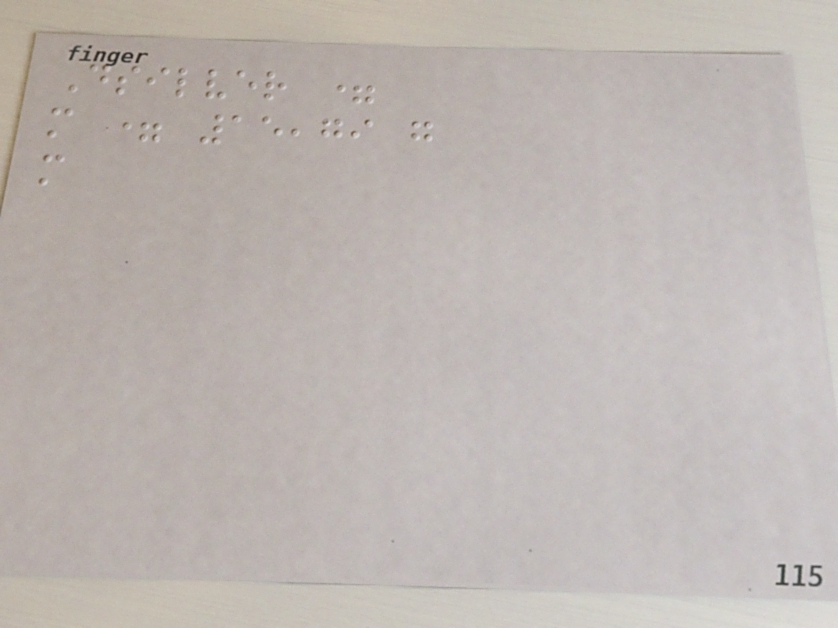Dsilver =
m = 15,79 g
m
